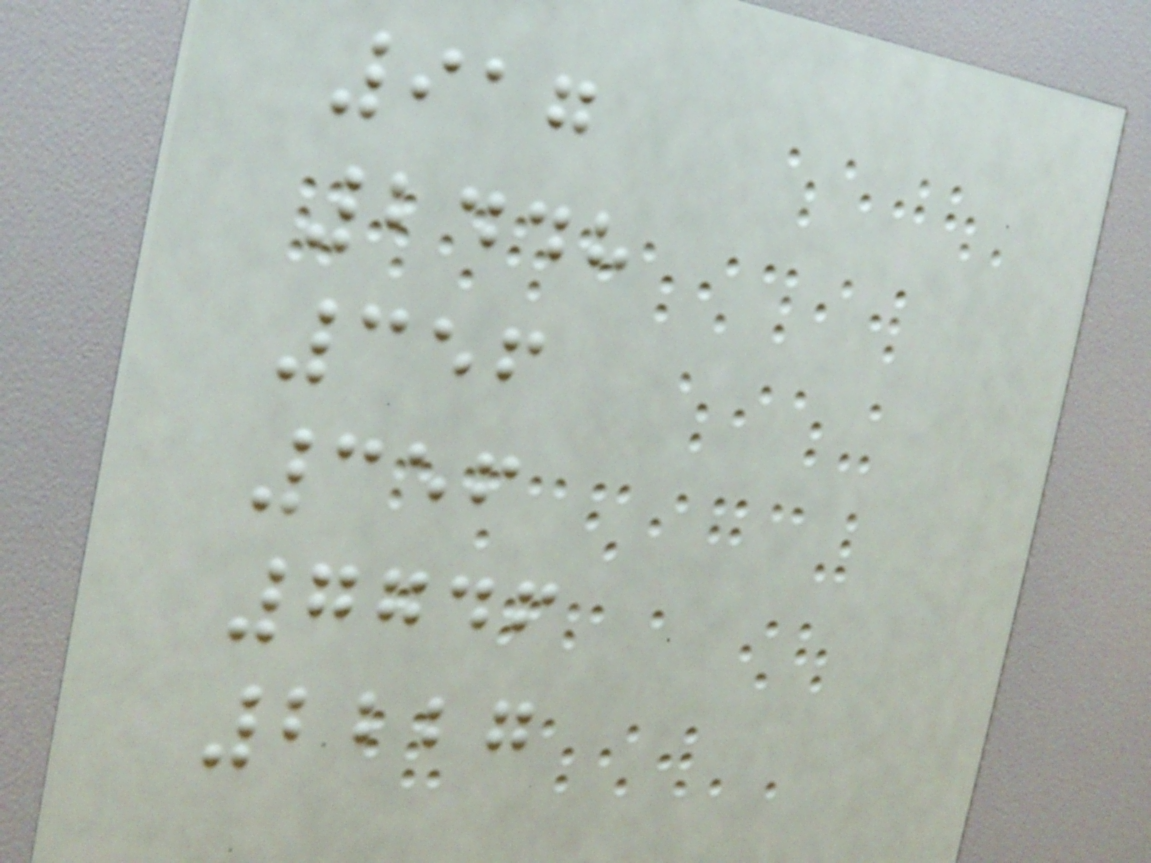917
2448
356
356
7746
2227
